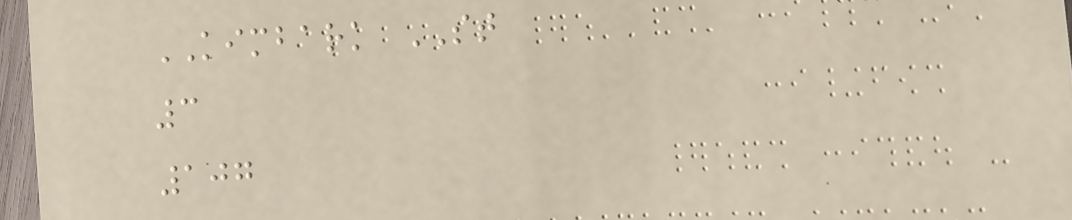KIMBARK ST
3
107
